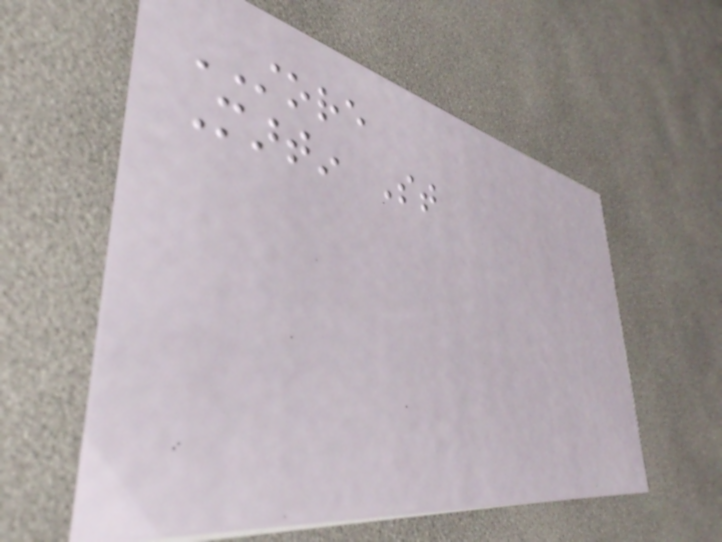STORE
Martin St
